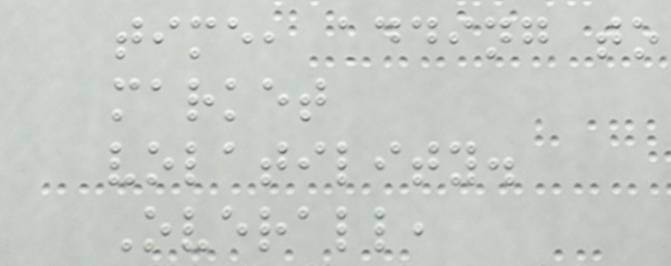time, adding to
market
volatility.
Overall,
